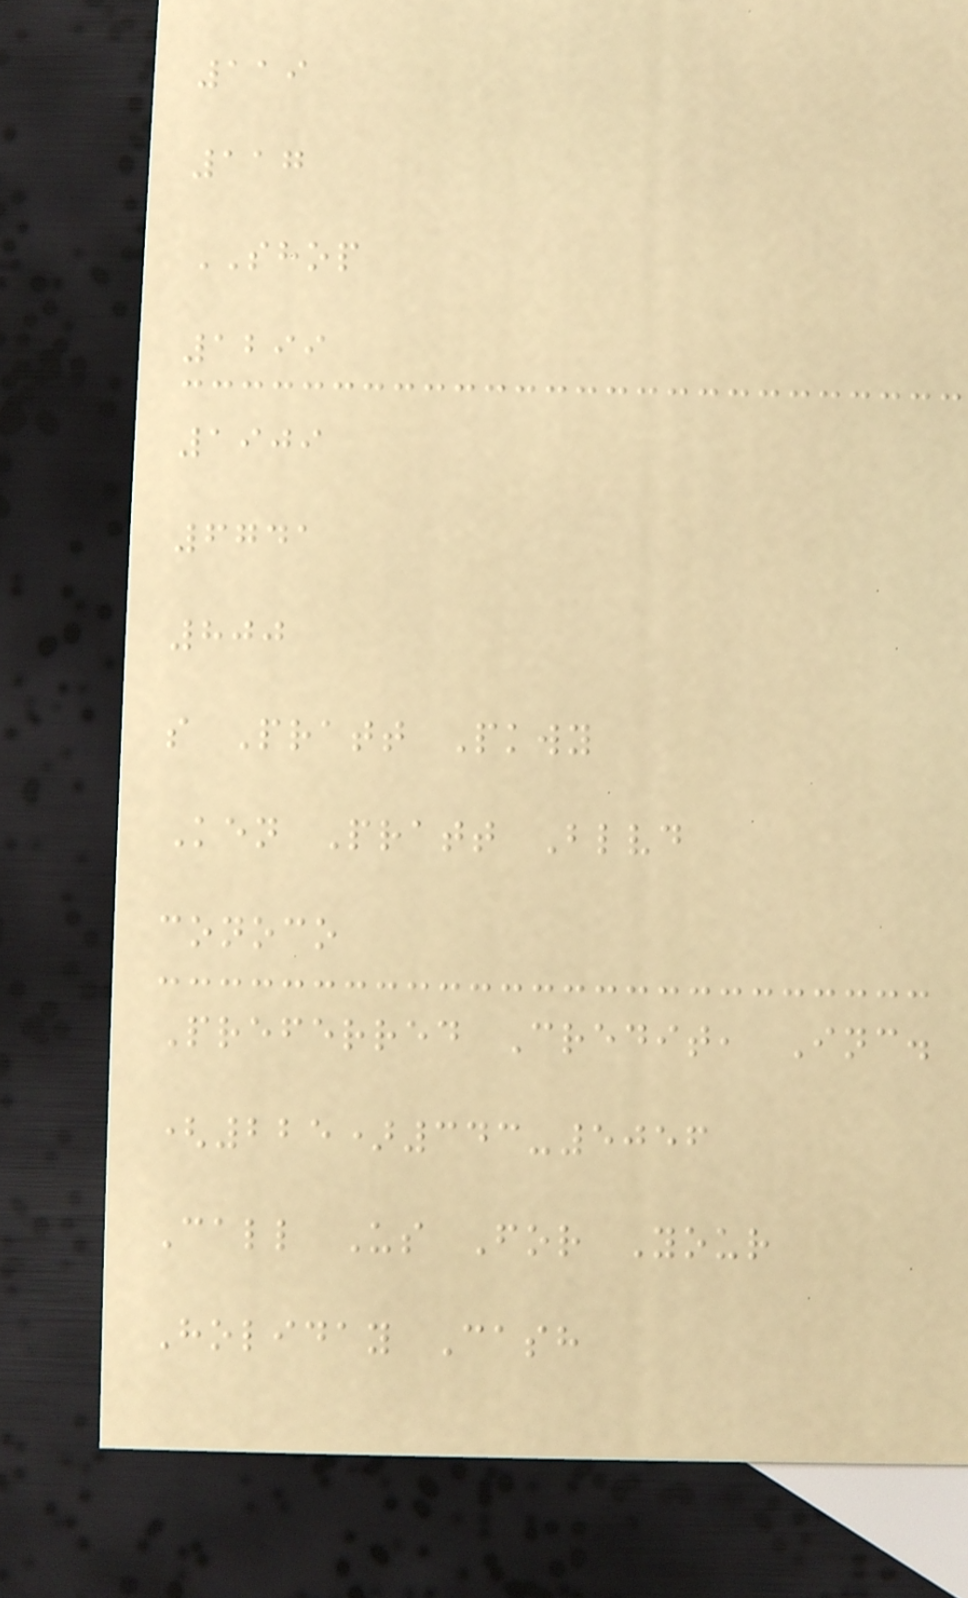119
117
SHOP
1299
1909
6741
800
s Pratt Pkwy
Ken Pratt Blvd
conoco
Preferred Credit, Inc.
(225)343-5056
Call Us For Your
Holiday Cash
